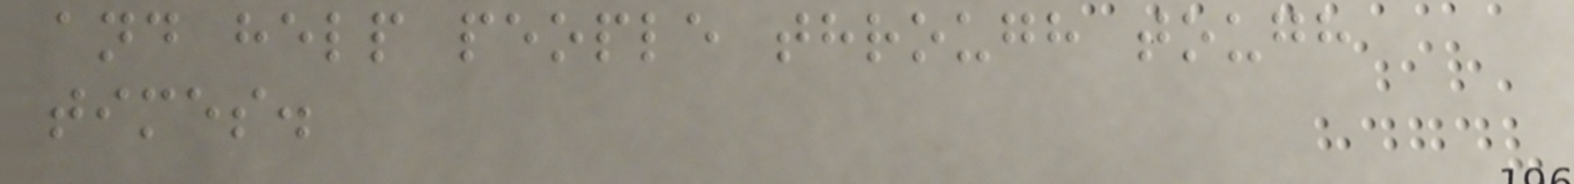and help people through tough
times.
